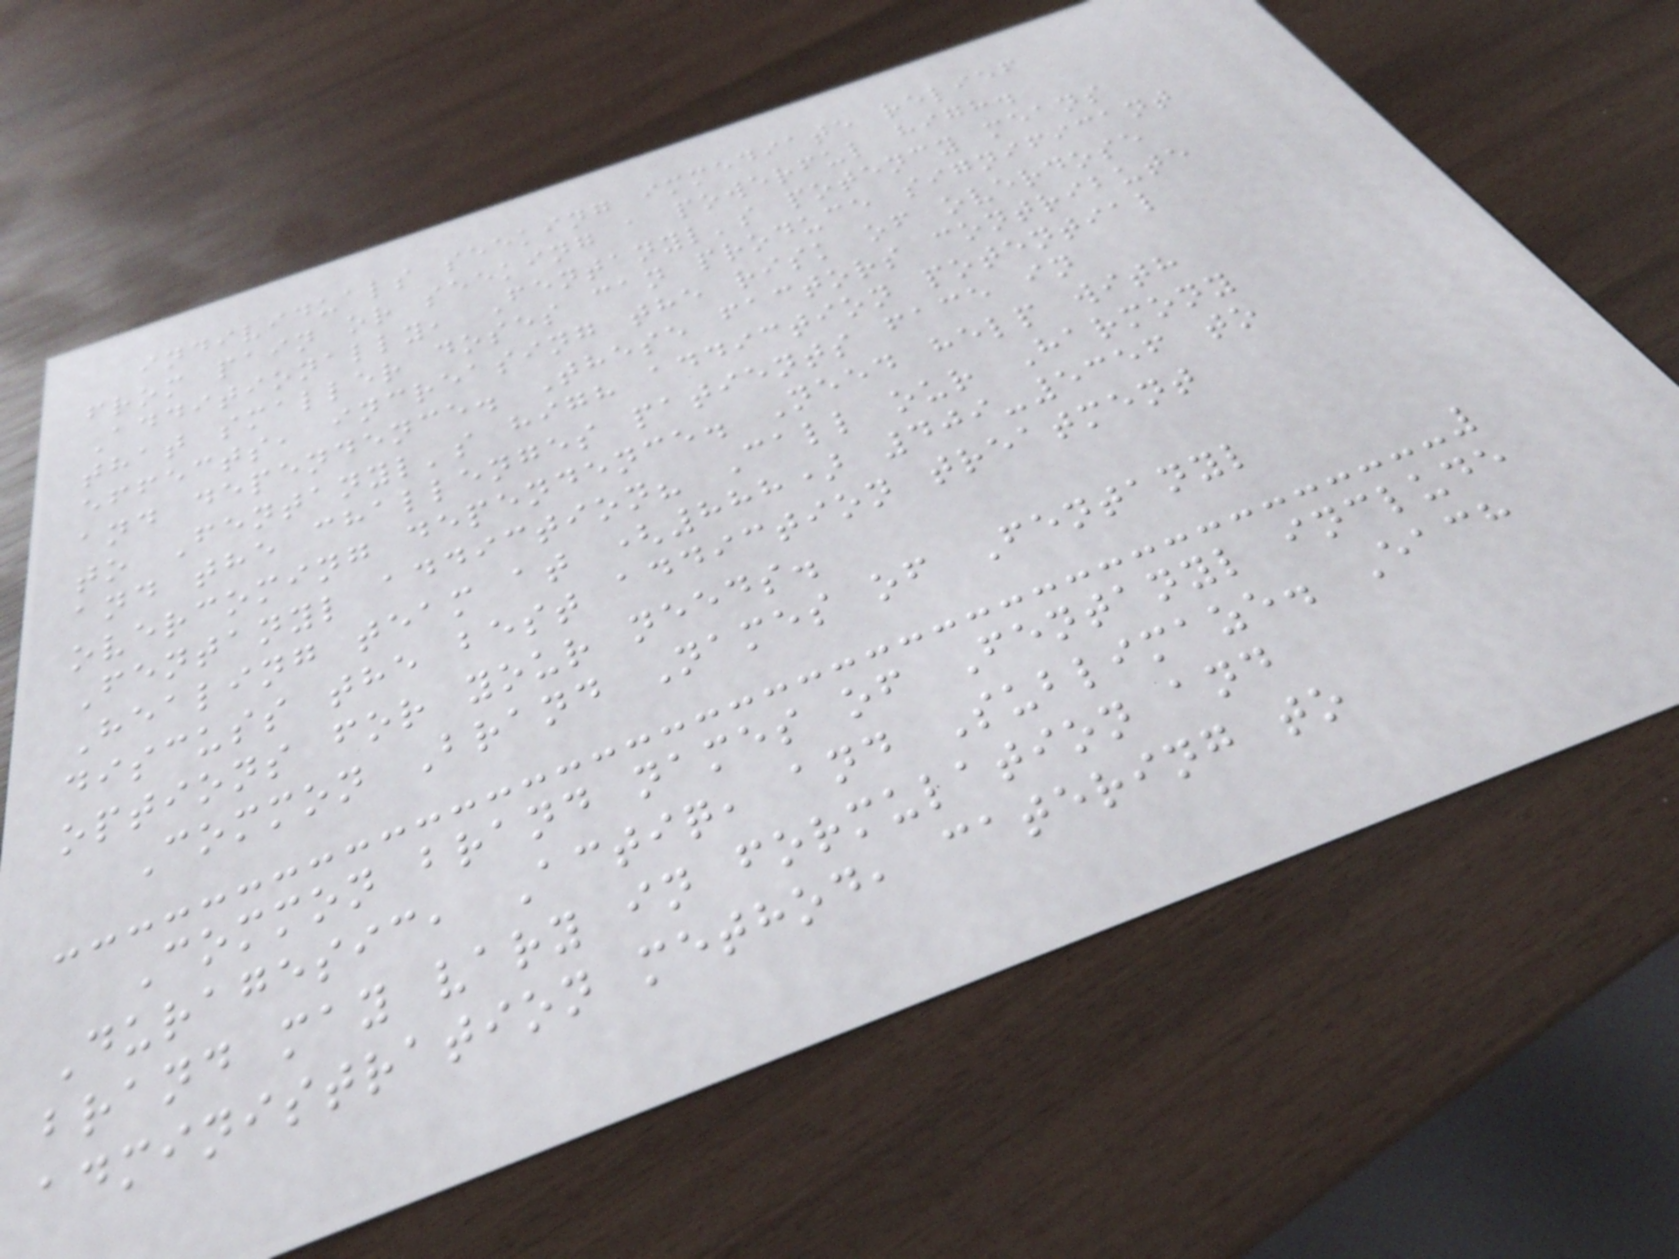individuals seeking immediate relief
from pain or seeking a powerful high.
Additionally, Fentanyl's potency means
that smaller doses can produce significant
effects, increasing the risk of overdose
and dependence. These factors contribute
to Fentanyl's high addiction potential
and the challenges patients face in
overcoming dependence. Need help with
Fentanyl addiction? Call our Harmony
Healing team at (888) 409-5356 to
discuss the best addiction treatment
options for your needs.
Common Brand Names of Fentanyl
Common brand names of Fentanyl include
Duragesic, Actiq, and Sublimaze. Each
brand may vary in formulation and
administration method, catering to
